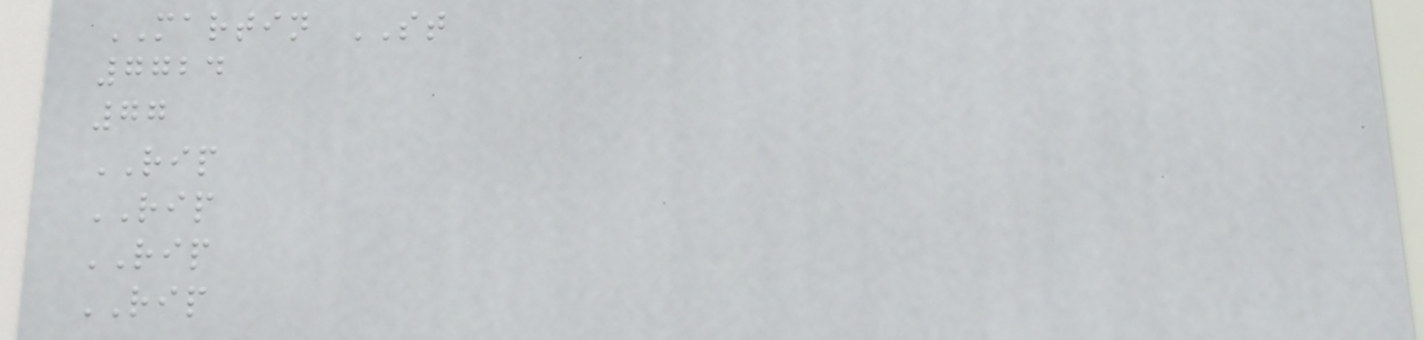MARTIN ST
7724
77
RIP
RIP
RIP
RIP
